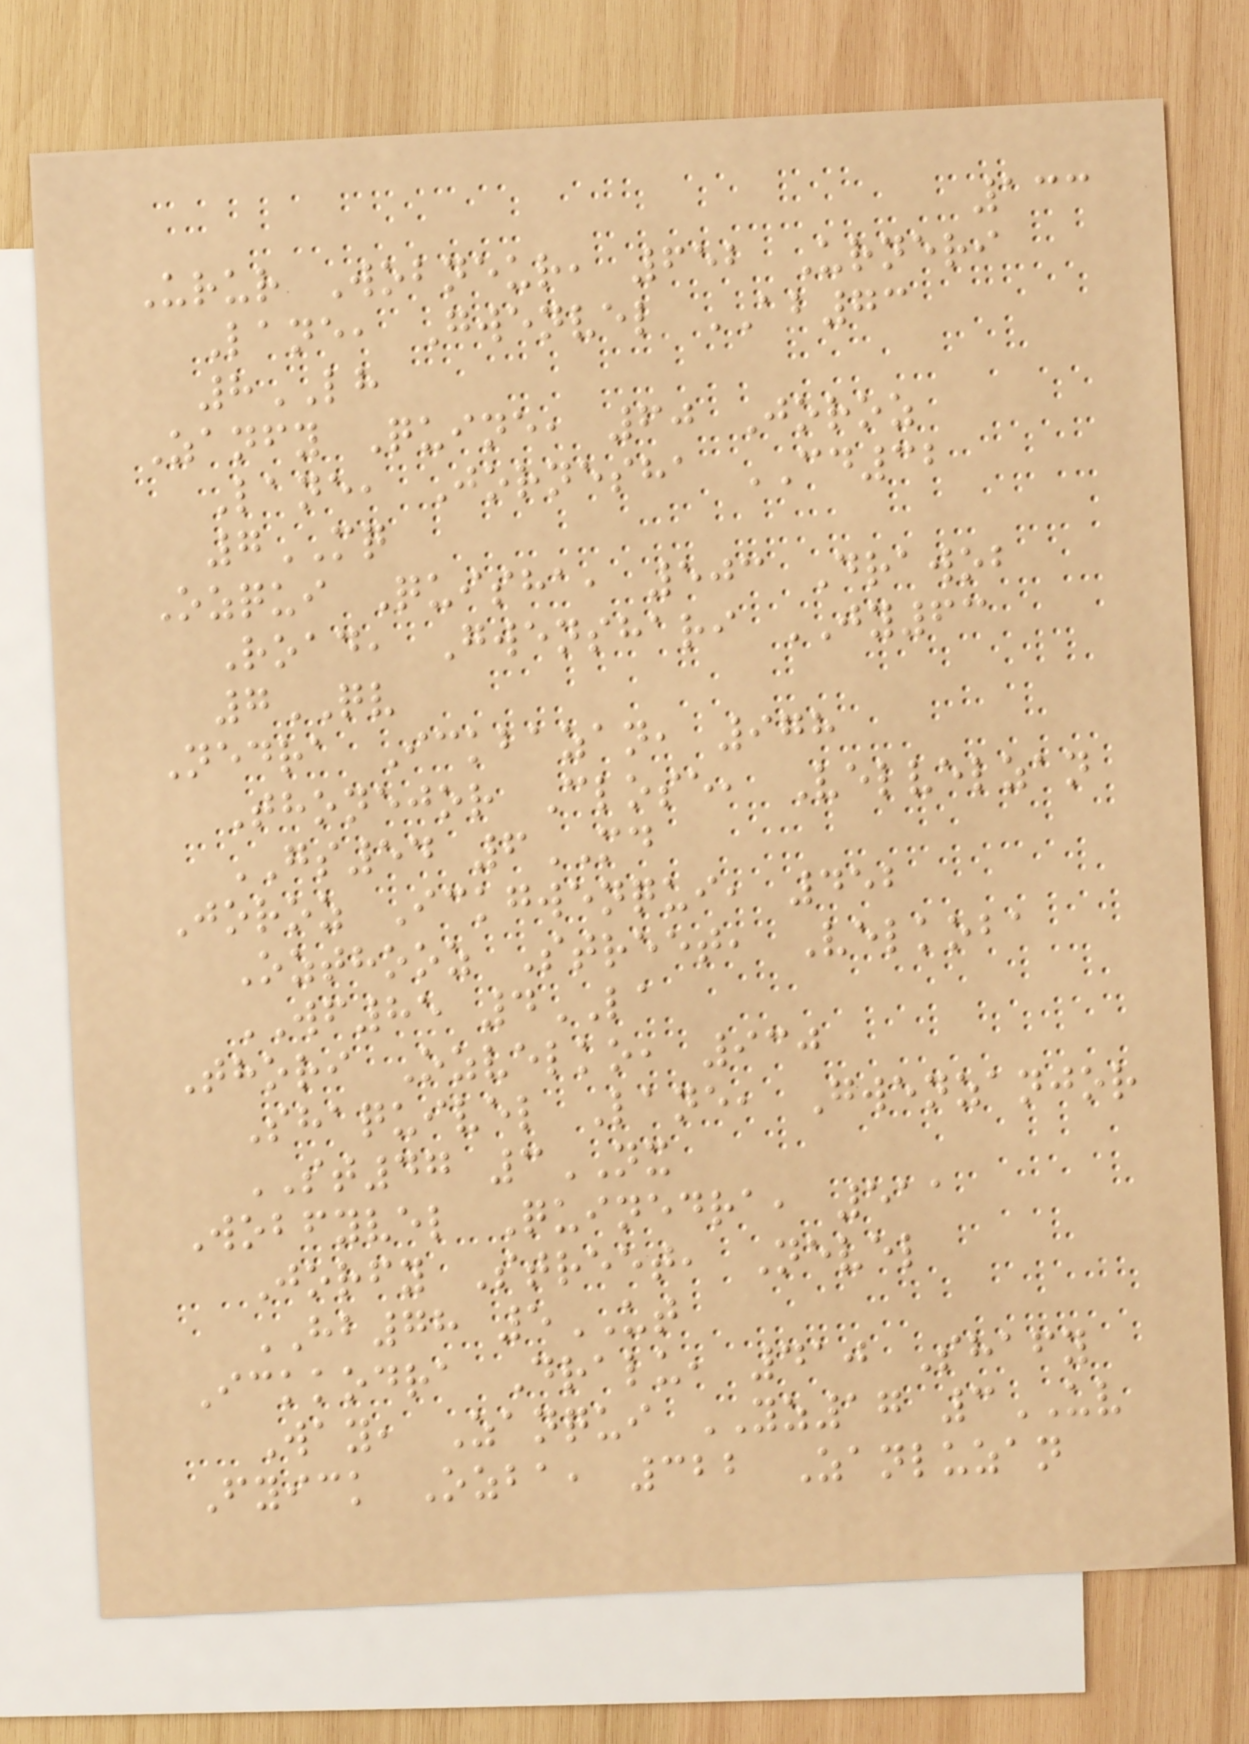133
Urur Wobneur, 652 Urneri
Lane, Gwenvel AB73
8LH
Zanfy Quine, 60 Joroz
Lane, Jornesha CD32
7MQ
Ozqui Quisha, 503 Drawob
Road, Gwenshari JY63
7QV
Nedra Ickbazan, 978
Thonejor Close, Velvelzan
GS54 6MD
Joroz Ickgwenqui, 452
Ozthooz Street, Velkoba
WF85 4LA
Thori Ozvelko, 930
Shaquivel Lane, Gwenzanjor
ST47 3NX
Wobfyvel Quinedra, 511
Jorfy Street, Nevel
HB78 5UT
Ickkodra Dralu, 410 Shafy
Way, Zanqui YZ17 3UV
Fyick Ozba, 322 Zanluzan
